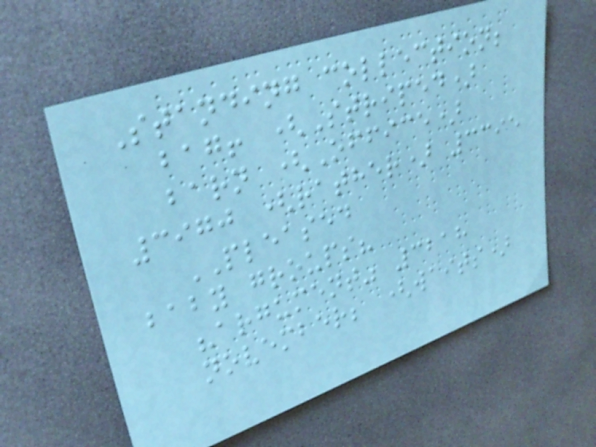Standing collection;
bag! (Striped)
barn (Office)
3970 (rather) 3395
PLEASED
baby groups?
"argument" 3218
november; (waits)
